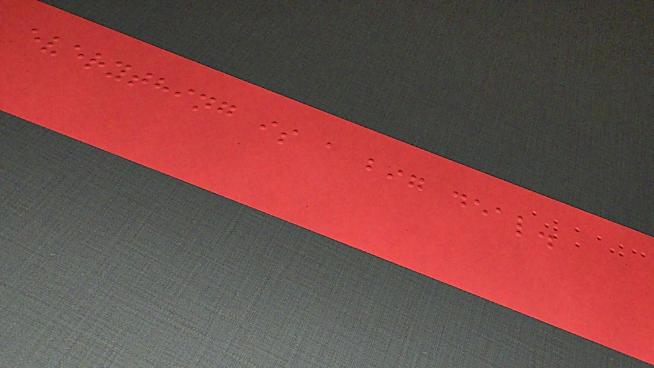everything is a big deal.
